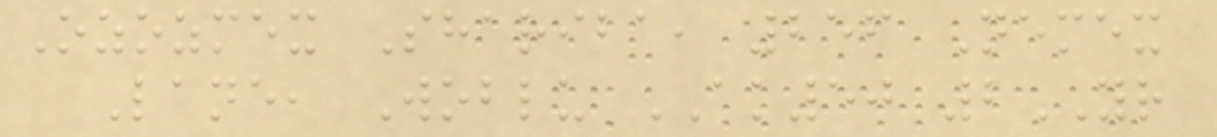Ozozmex Shariba, 256 Nemex
Lane, Woblu AK50 2YR
